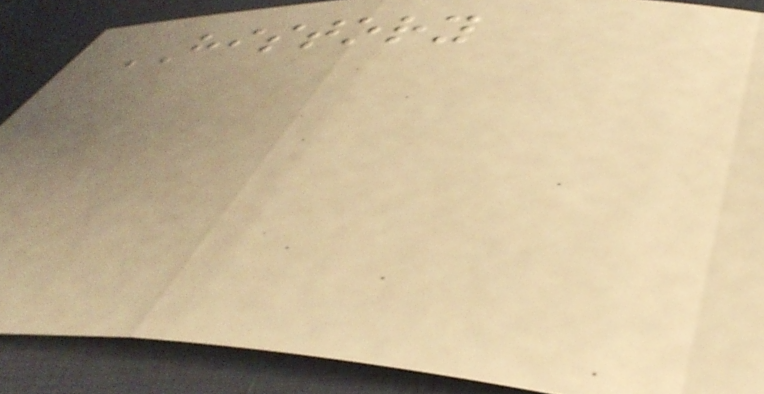HISTORY
